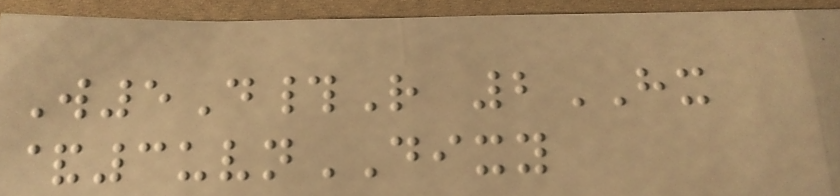W5D#R 2HX
&3uvnDIXY
